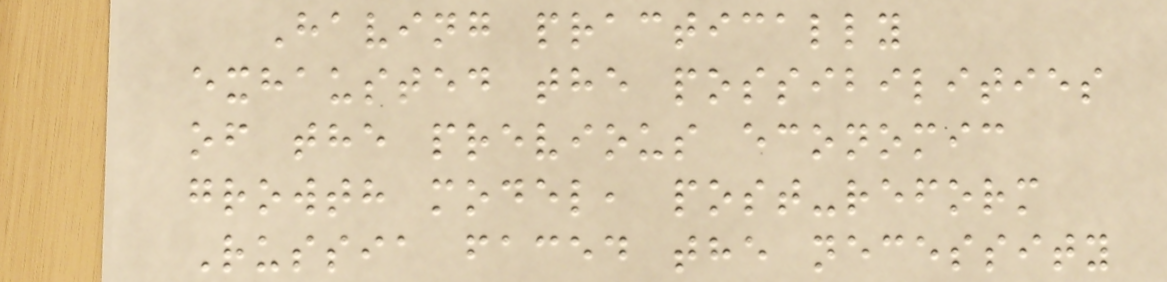Having practically
exhausted the possibilities
of the previous economic
growth model, post-reform
Russia faced the necessity
